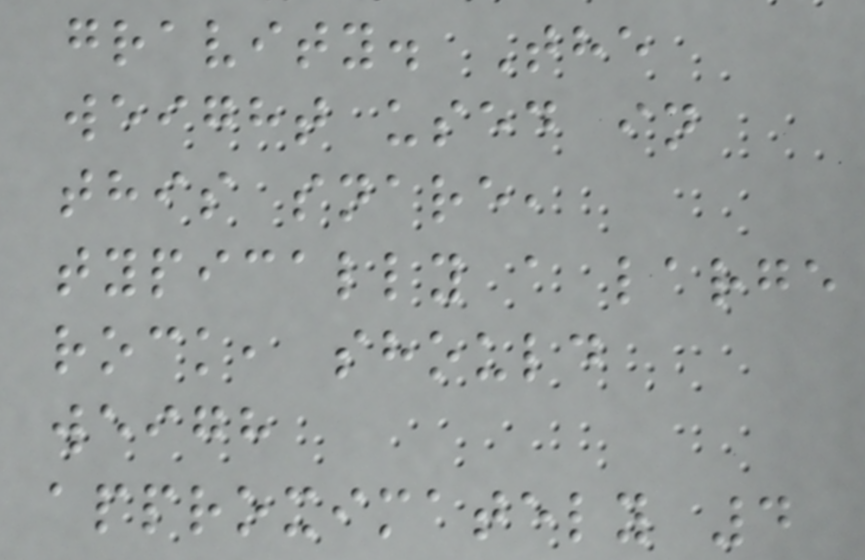gravity. The
weight used in
this snare,
typically a large
rock, should
weigh
approximately 4
